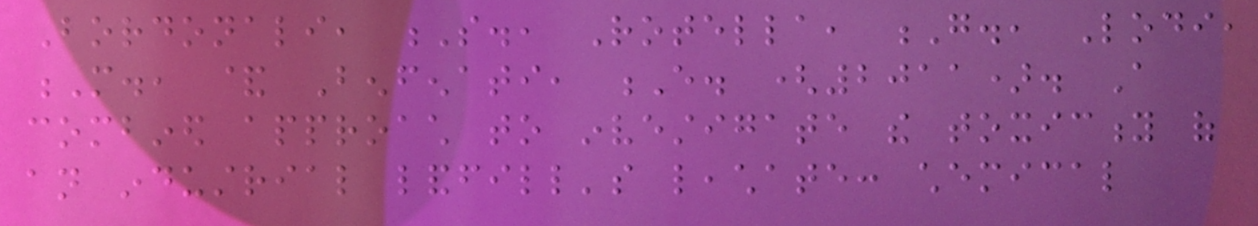Bordonali, S., Rotella, G., Lodi,
M., & Benfenati, E. (2011). A
combined approach to investigate the toxicity of
an industrial landfill's leachate: chemical
